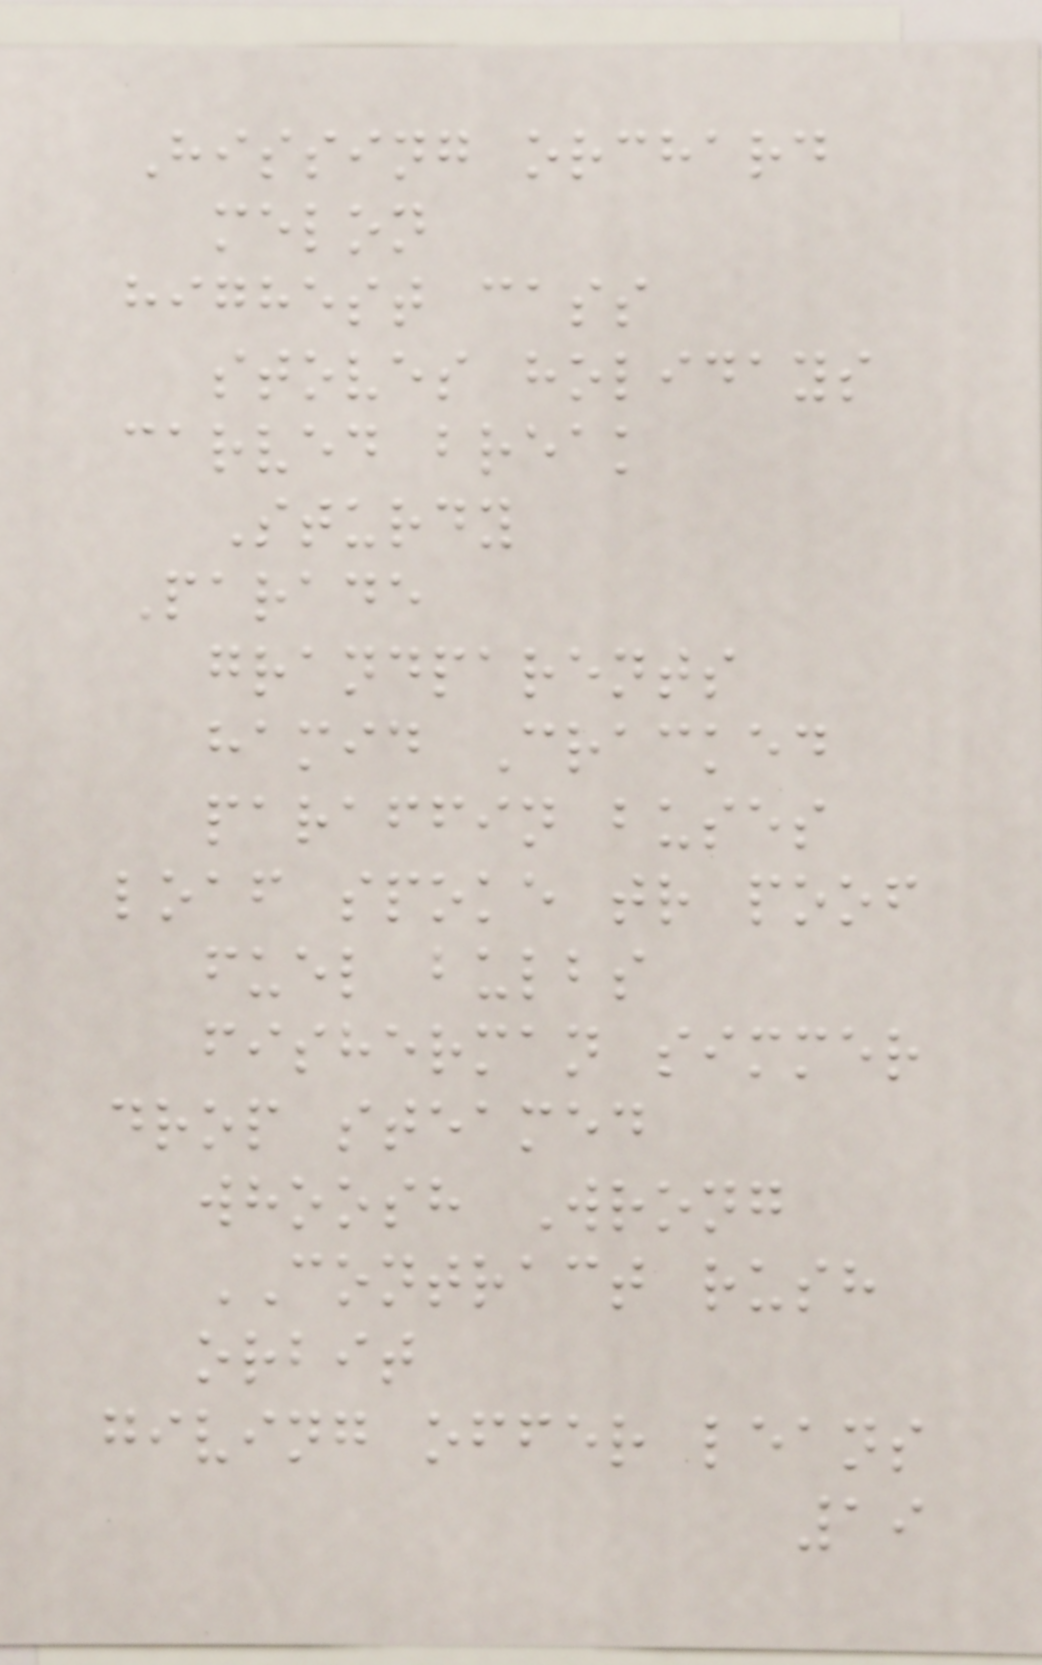Hissing orchard
melon
highest cass
stoves holidays
carved break
Sturdy
Parade
grandparents
hamid Cracked
paraffin buses
loaf spoke tr poof
fuel bulbs
fisherman simmer
drop steamed
whoosh Wrong
CONTRACT rush
orbit
giving offer leans
19
